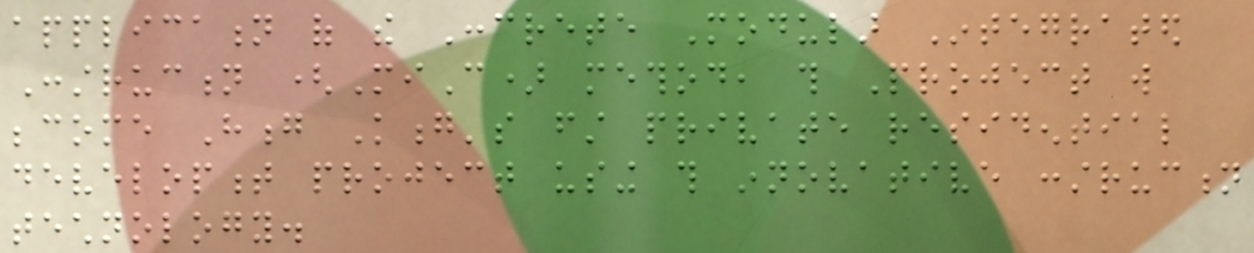application of the Concrete Modular Integrated
Construction (MiC) method, this Project will
become Hong Kong's first private residential
development project using this innovative construction
technology.
